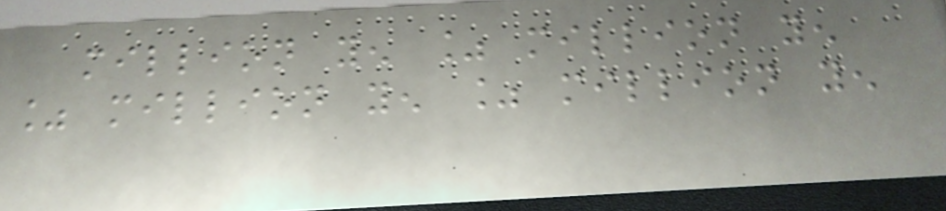million yen % million yen
% million yen % million yen
